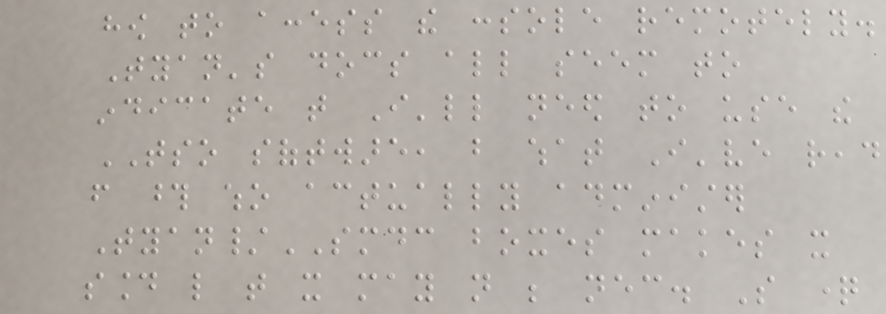how to access the console remotely.
Tyan's docs all seem to
indicate that I'll need to use the
TSO software, but what I've read
from those who actually administer
Tyan/SMDC boxes makes it
sound like that it may not be necessary. So question
